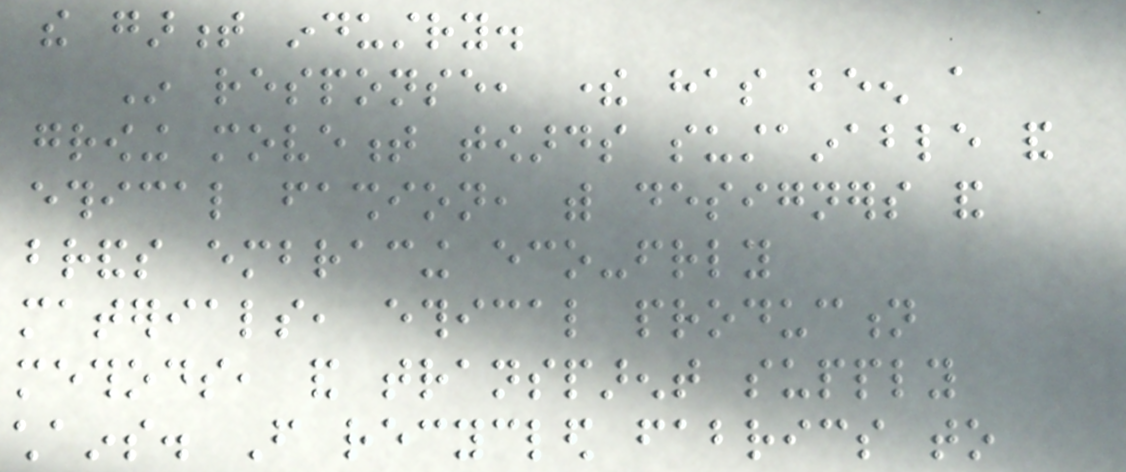the garment industry.
In response, there has been a
growing movement towards sustainable and
ethical fashion, with designers and
brands embracing eco-friendly
materials, ethical production
methods, and transparent supply
chains. From recycled fabrics to
